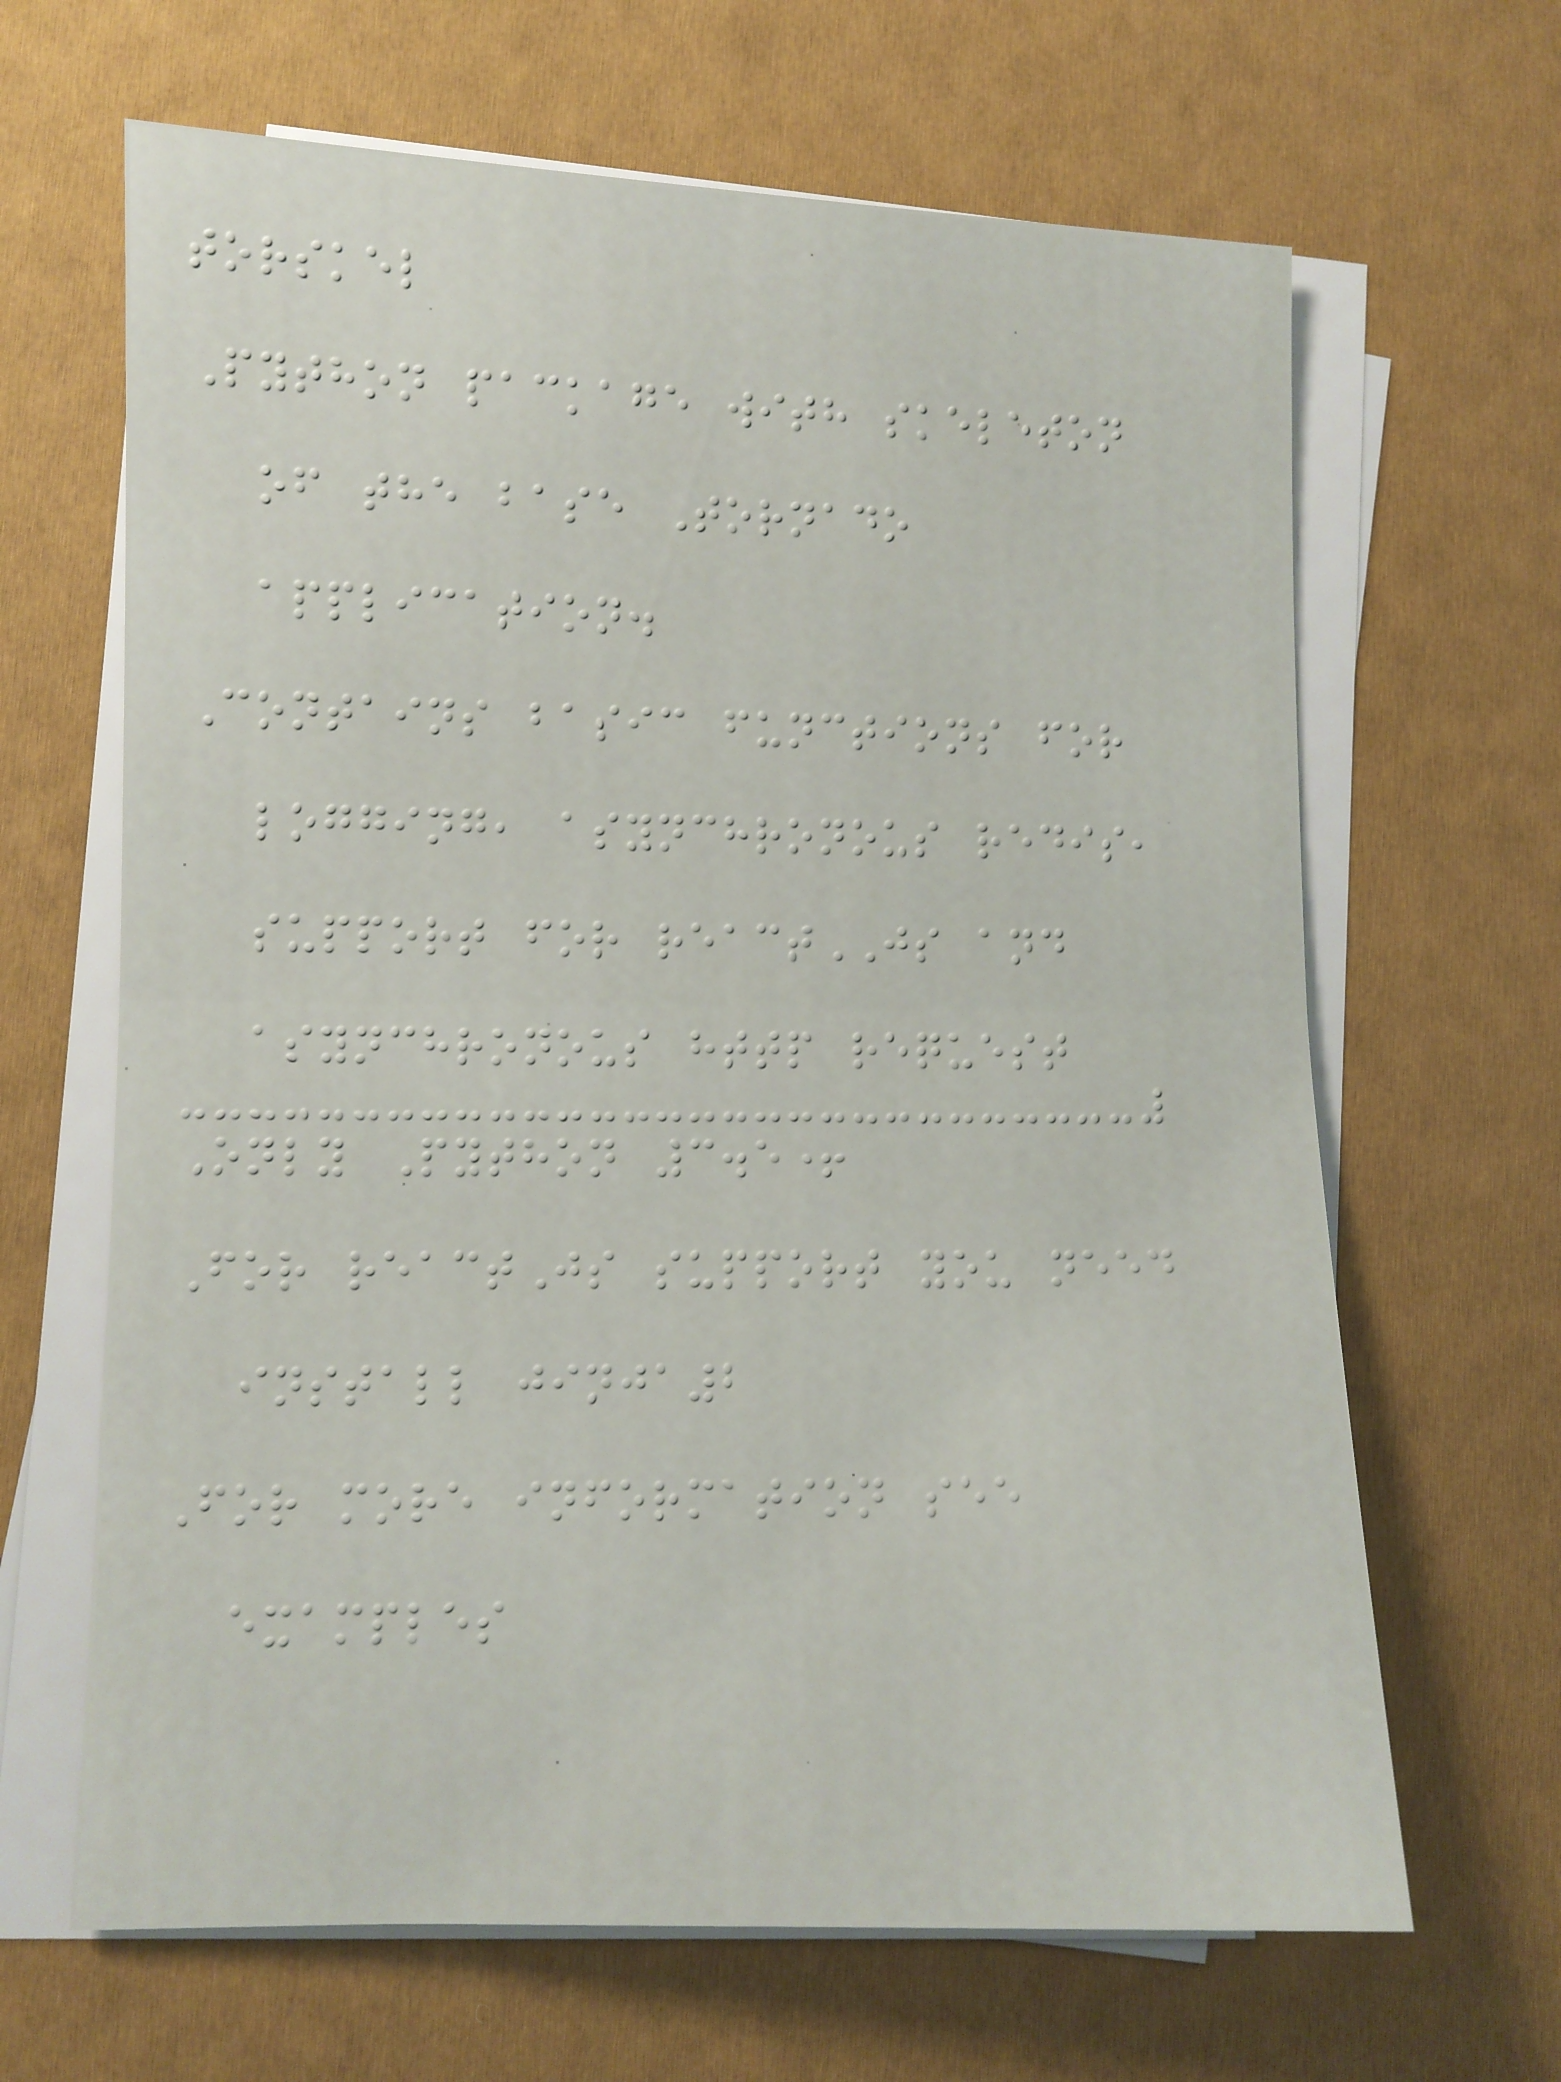torskel
Python package with skeleton
of the base Tornado
application.
Contains basic functions for
logging, asynchronous redis,
support for reactJS and
asynchronous http request
Only Python 3.5+
For reactJs support you need
install jinja2
For more information see
examples
